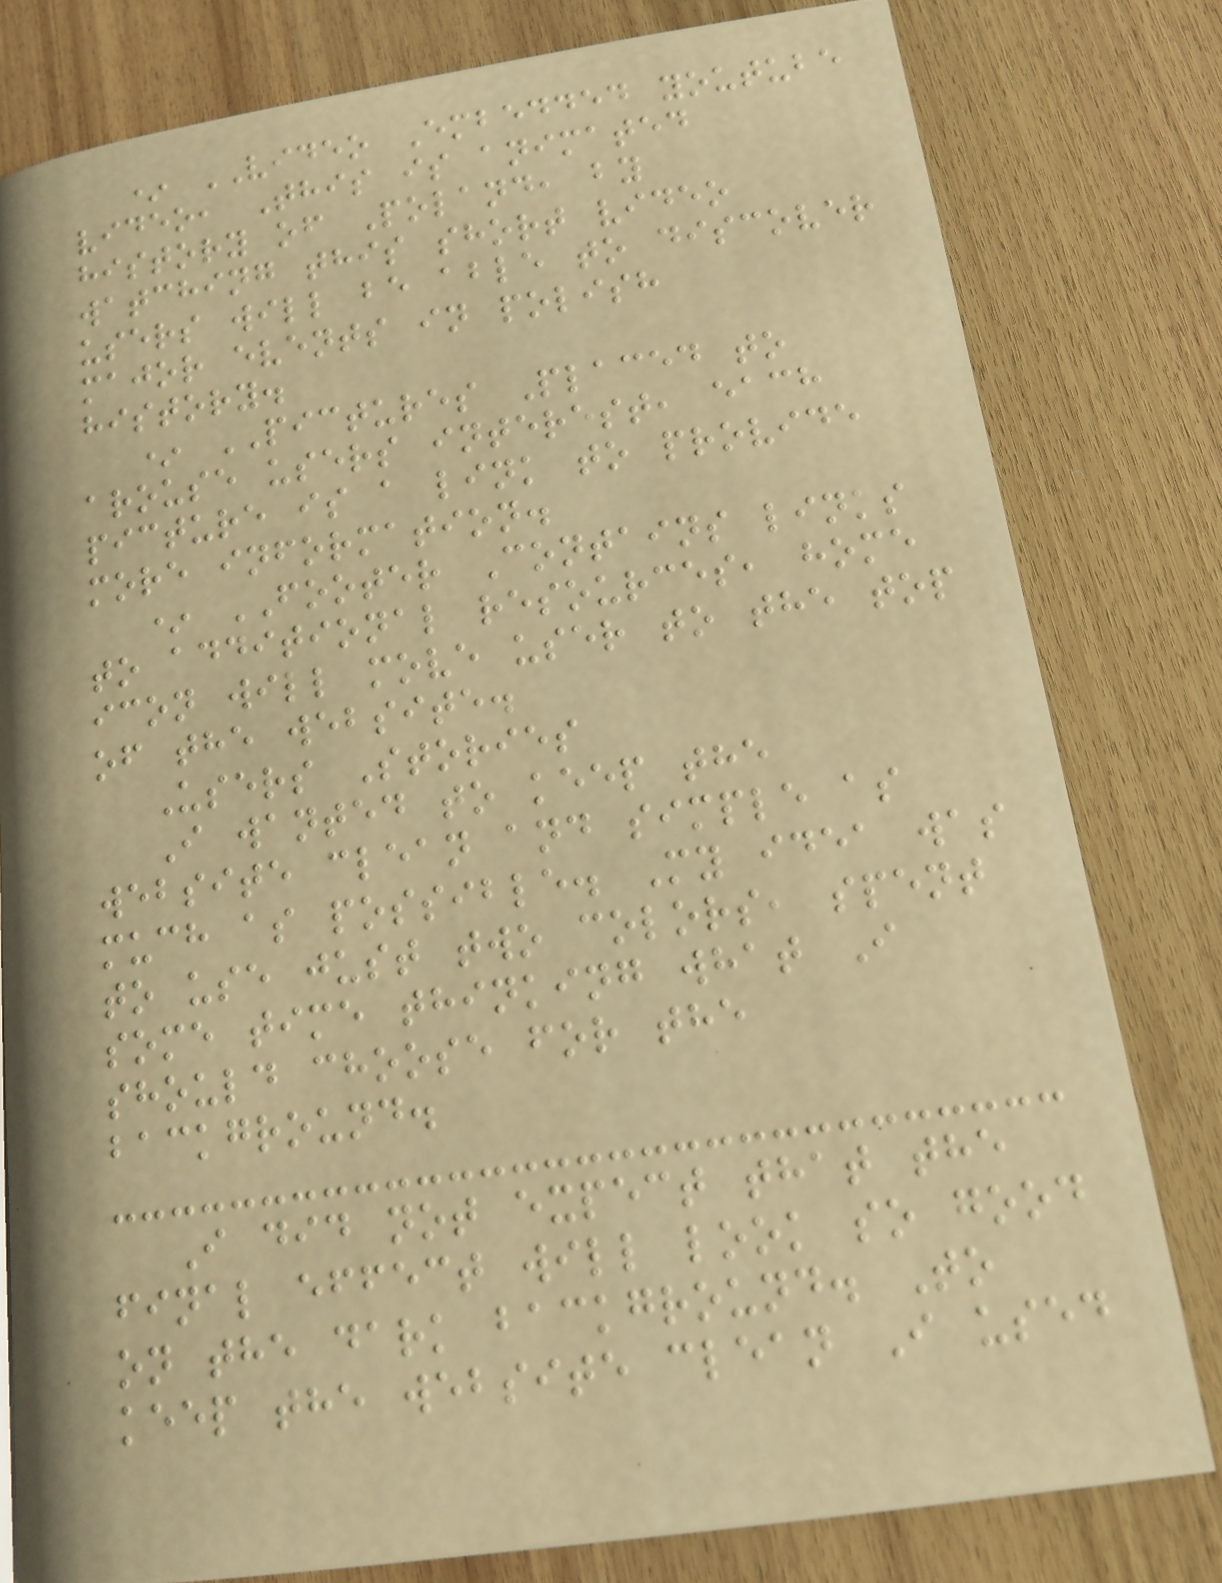* VIDEO Embedded youtube
video, This is animated
history of Poland, by
watching this short video
users will be able to discover
major events in polish
history.
* PICTURES Placed to
arouse users interest, each
picture is a link to provide
more information.
* FOOTER Contains links
to additional resources, home
icon will move user to the top
of the website.
Users Stories
I wanted to keep the
website clean and simple as
much as possible. My idea was
to use just two colors, spent
some time thinking what I
should choose for the
background.
I did not expect that the
final effect will look so good
on the dark background. To
keep the website clean I used
